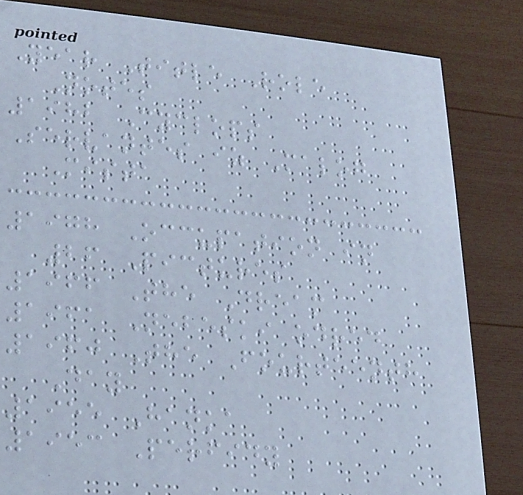Year Title Role
Notes
1982 Cyclops
Servantes iz Malog
Mista
1978 Occupation in
26 Pictures
1966 The Dream
1961 Nebeski odred
1960 The Fourteenth
Day
1955 Hanka
1953 Perfidy
